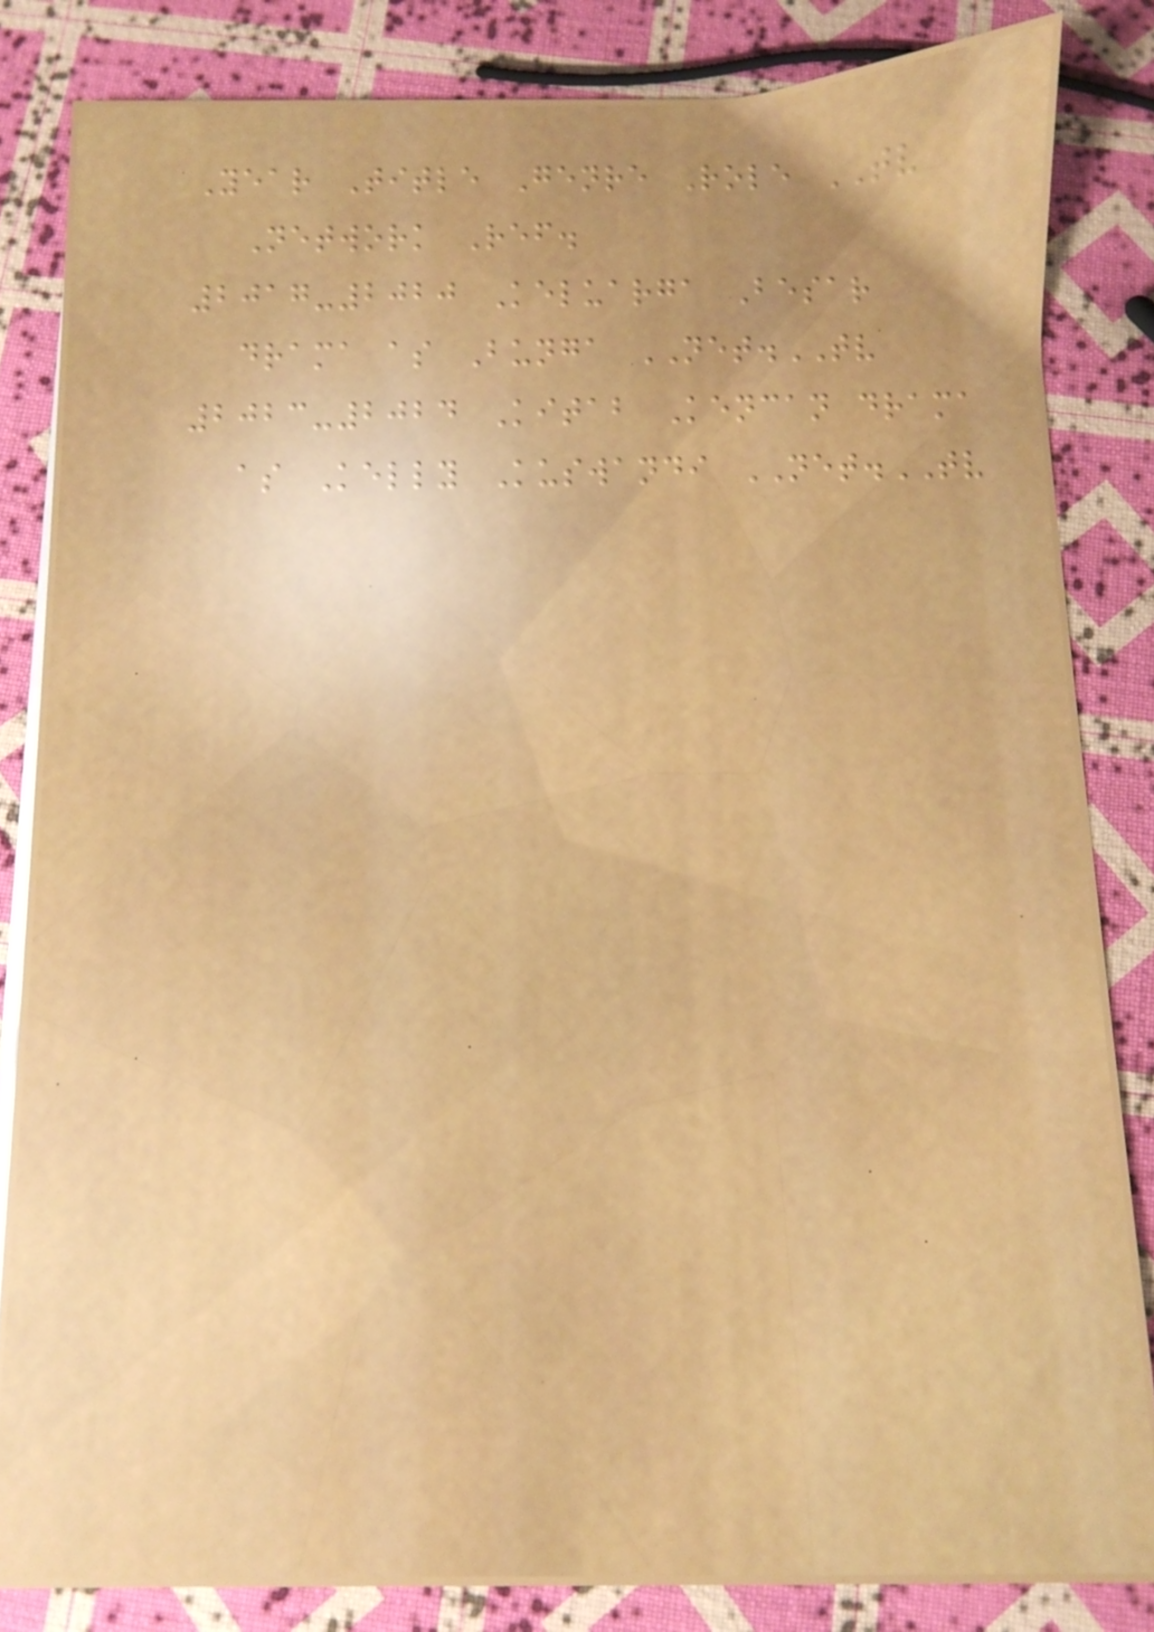Year Title Genre Role TV
Network Ref.
2017-2020 Keluarga Besar
drama as Bunga NET.TV
2023-2024 Kitab Kencan drama
as Kelly Kuswandi NET.TV
